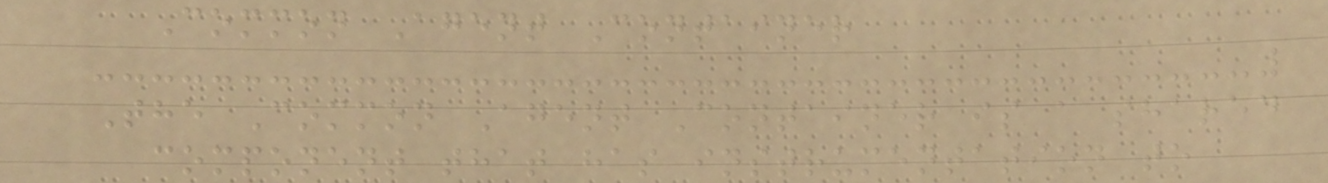Common Agent Container
The Common Agent Container is a shared
component that has instrumentation to
